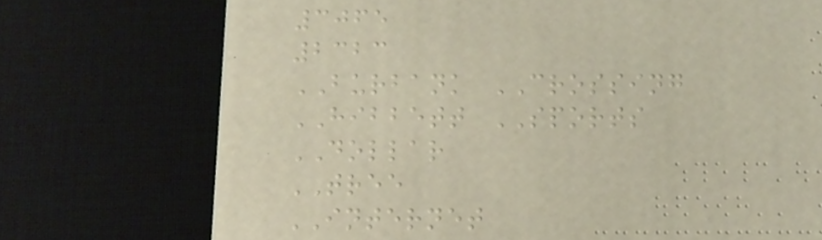3065
2323
BURBANK CROSSING
HIBBETT SPORTS
DOLLAR
TREE
INTERNET
